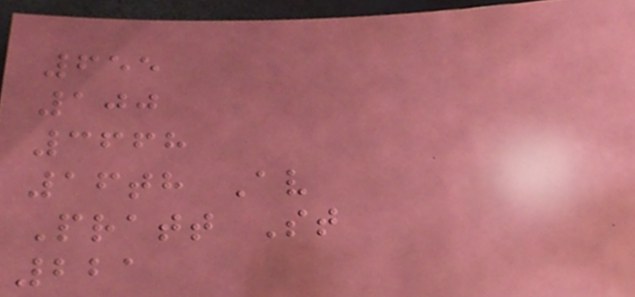655
100
3668
16th Av
Pratt St
221
